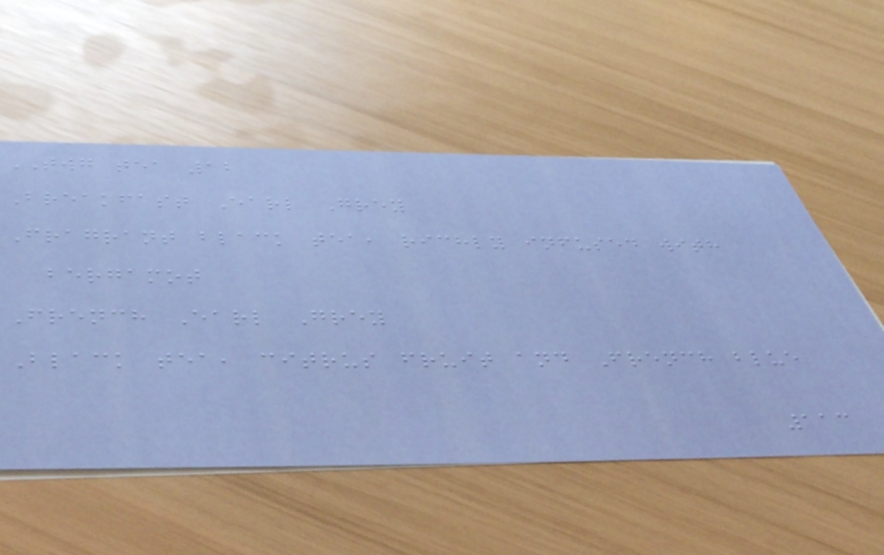TWG tea 12
Breakfast Earl Grey
Fragrant black tea, richly infused with
bergamot
French Earl Grey
Black tea, citrus fruit and French blue
113
